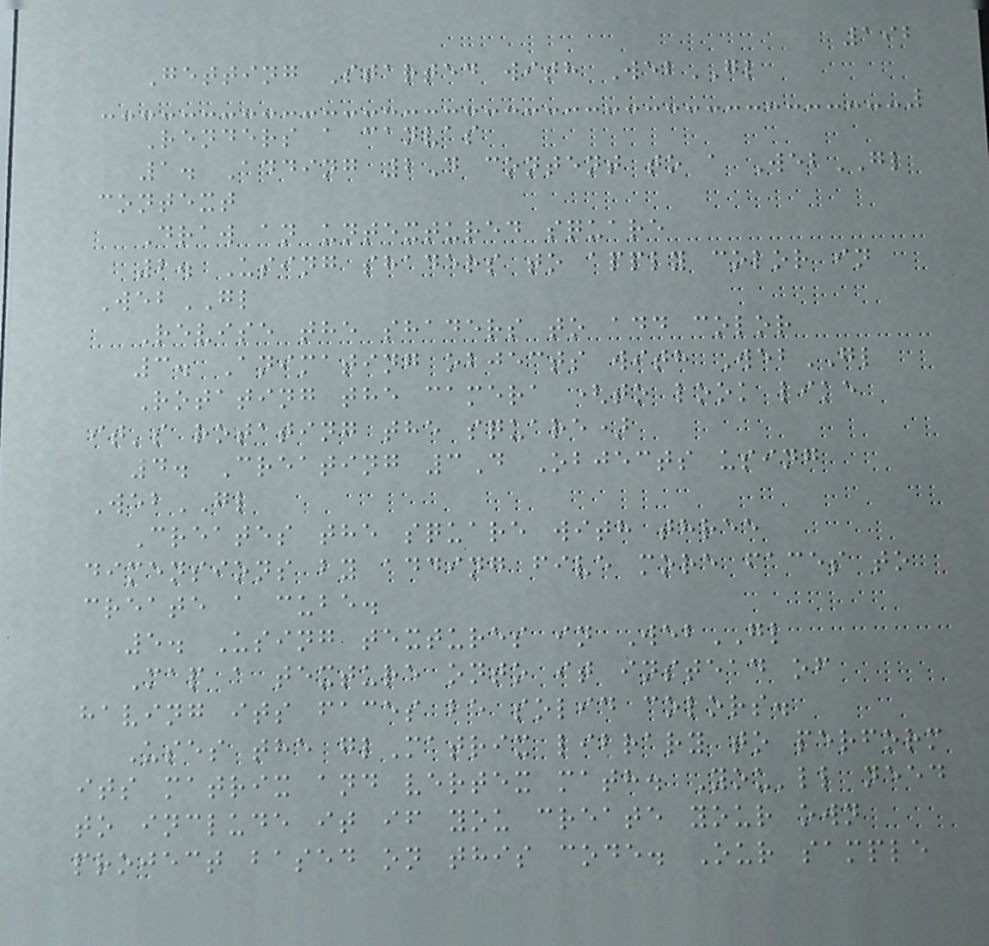192
Getting Started with WebGL
Renders a canvas
1. Adding 2D content to a WebGL
context
Draw an untextured square
2. Using shaders to apply color in
WebGL
Revise the shaders to add color
3. Animating objects with WebGL
Rotating the camera (to look like
it's rotating the square)
4. Creating 3D Objects using
WebGL
Creates the square with three
dimensions by adding five more faces to
create a cube.
5. Using textures in WebGL
Map a texture onto it instead of
having its faces be solid colors.
Uses the glMatrix library to perform
its matrix and vertex math. You'll need
to include it if you create your own
project based on this code. Our sample
